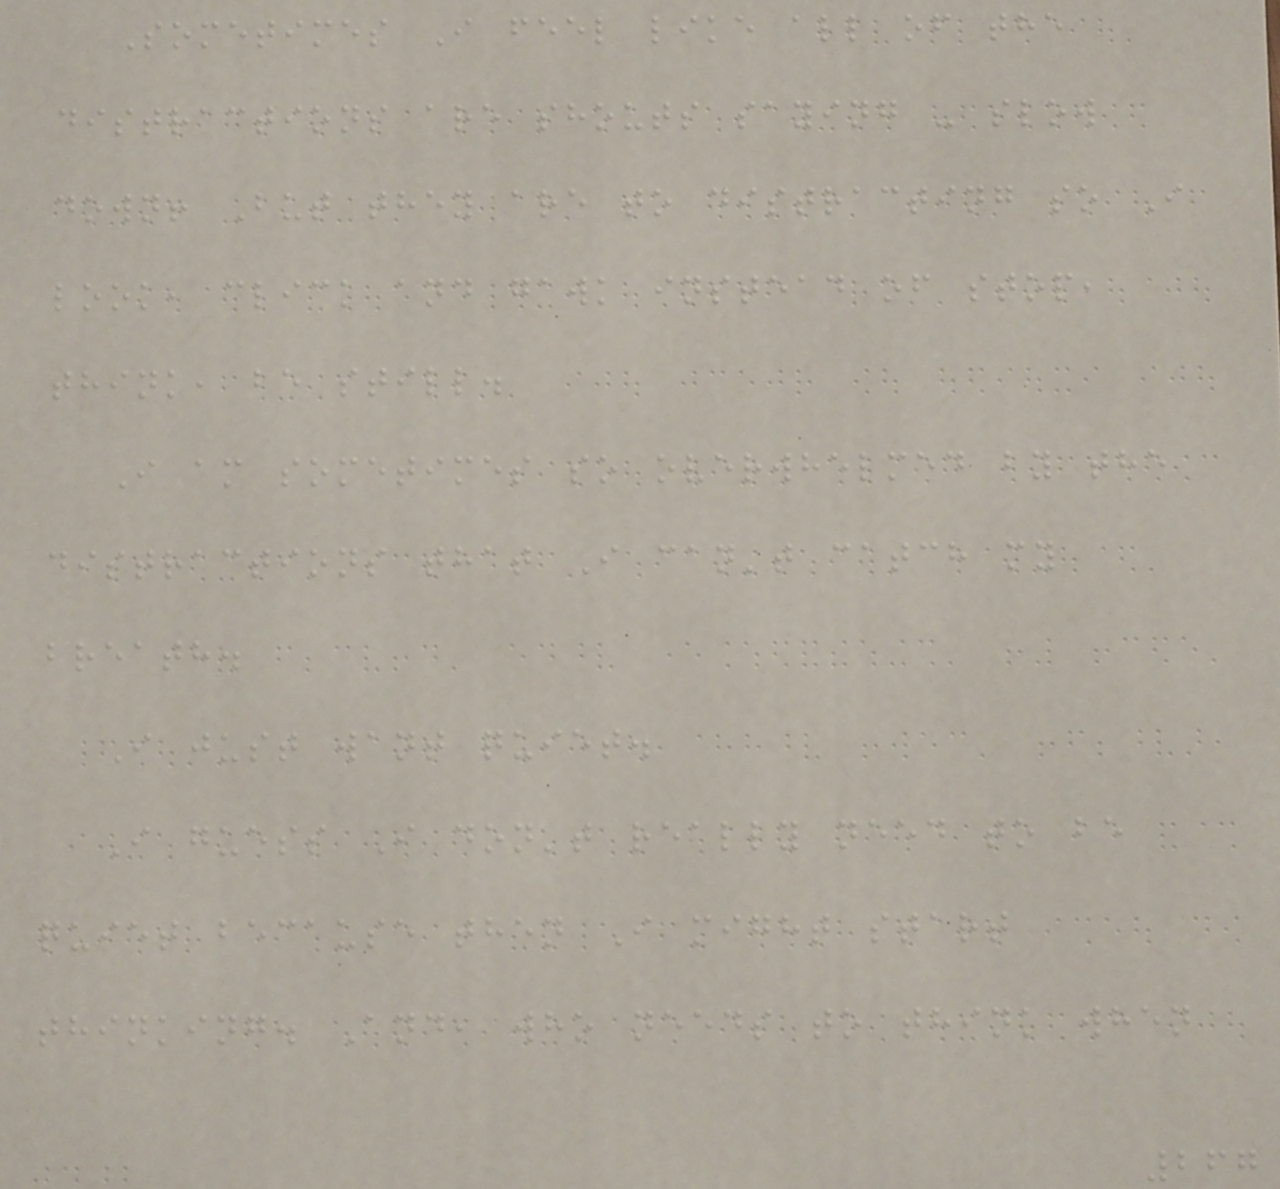Sometimes I feel like all of the
distractions are shouts saying - slow
down! But they are to distracting so I
look, click and gawk instead of stop,
think, be still.
I am sometimes so overwhelmed by the
distractions that I can't catch my
breath.
I just want quiet.
I guess I don't really need to be
quiet because then I might start
thinking. And, who needs to think when
267
